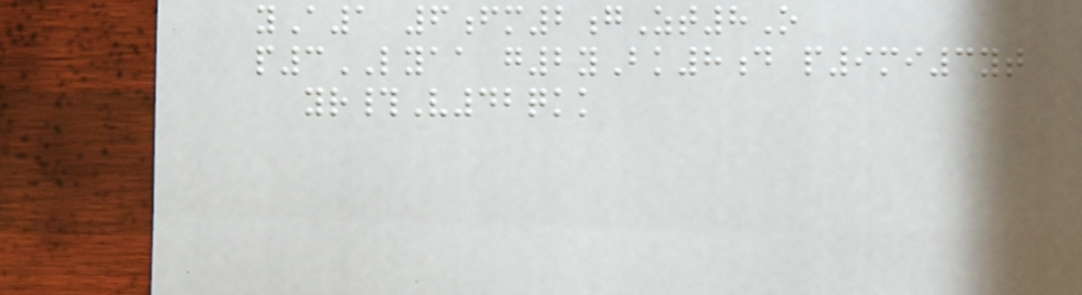yA1 6fm2gZt8O
p3LYAA g2yBk8d p9mi3yt
yr#V42qkk
